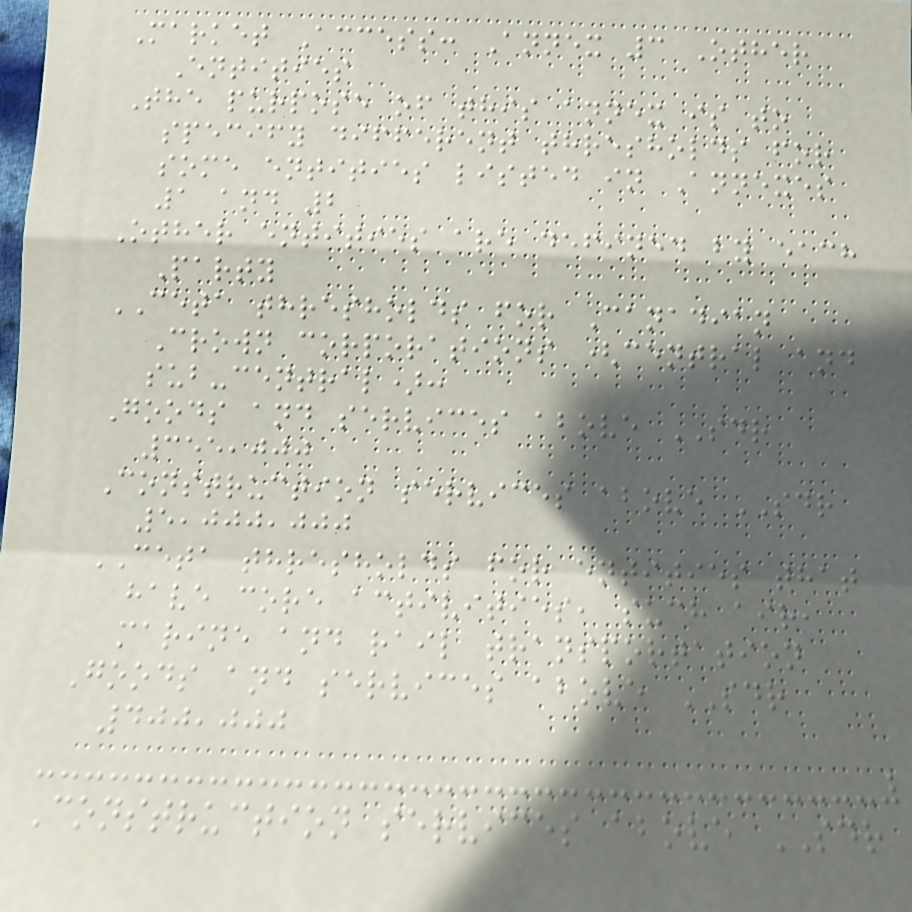Market Access: Annex 3 Other
Entities
The purpose of this annex is to
specify different thresholds for
some entities listed in Annexes
1 and 2
Other entities are defined by each
Party
CETA thresholds for Canadian
Crown corporations (central and
sub-central):
Goods and services above SDR
355,000
Construction services above SDR
5,000,000
CETA thresholds for entities that
have core activities, such air,
marine and rail transportation
Goods and services above SDR
400,000
Construction services above SDR
